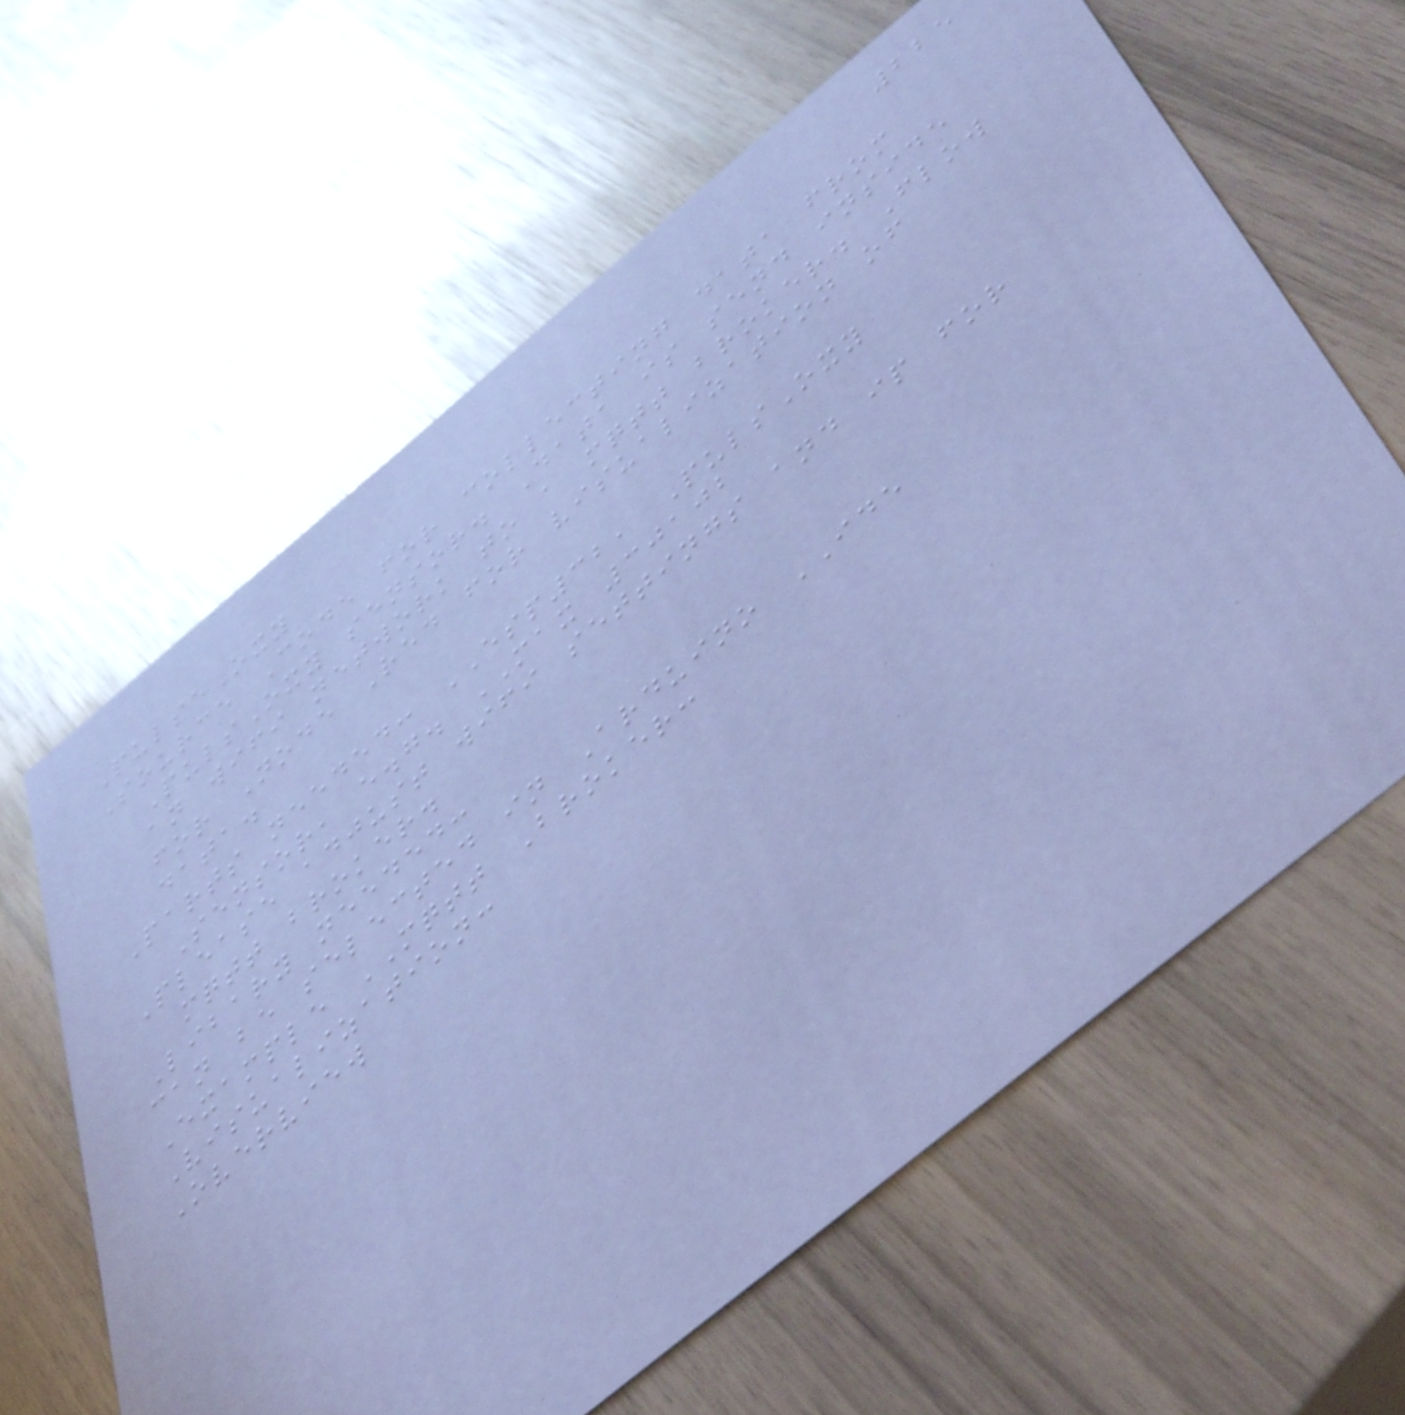225
PulseOxy
Source Code for collecting data from
PulsOxy sensor. Data is send inside
an wifi network to a mqtt broker. Flow
for Node Red for visualization of
data.
Parts needed: ESP32, PulsOxy
Sensor, e.g. MAX 30102
Please adjust wifi settings and ip for
mqtt broker.
Libary needed:
can be selected in Arduino IDE
Example MQTT Broker:
Visualization:
Overview
